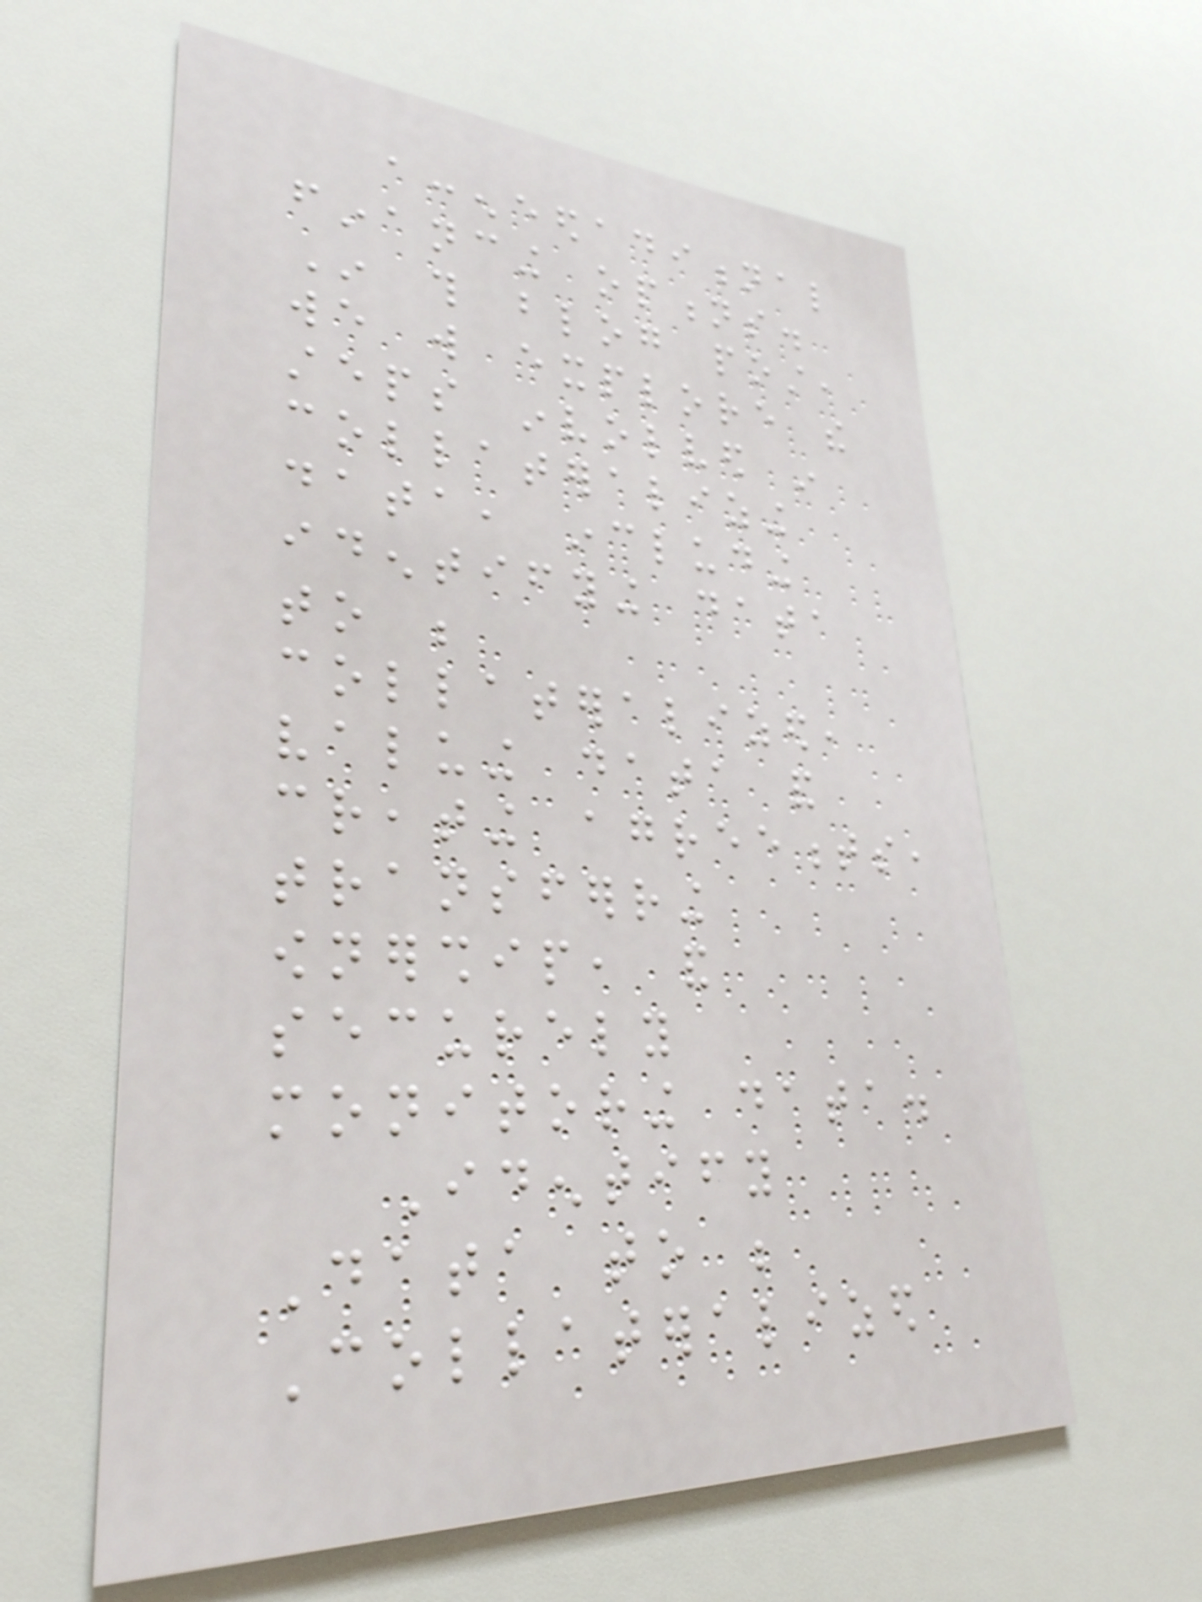acceneedaditional
financing options.
In this blog post,
we will explore the
steps involved in
collateralizing
data, including
identifying data
to be
collateralized,
valuing data and
creating agreements,
transferring
ownership, and
securely
monitoring data.
Identify
Data to be
Collateralized
